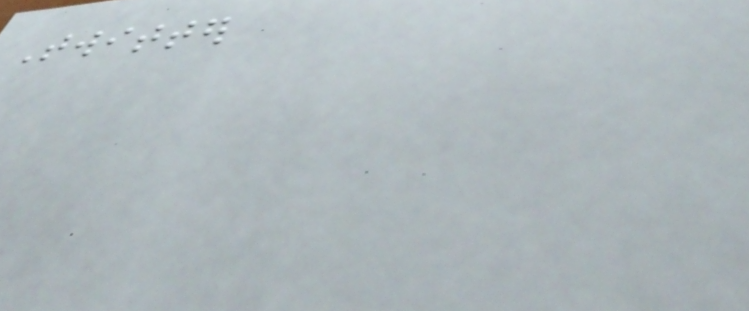Twitter
